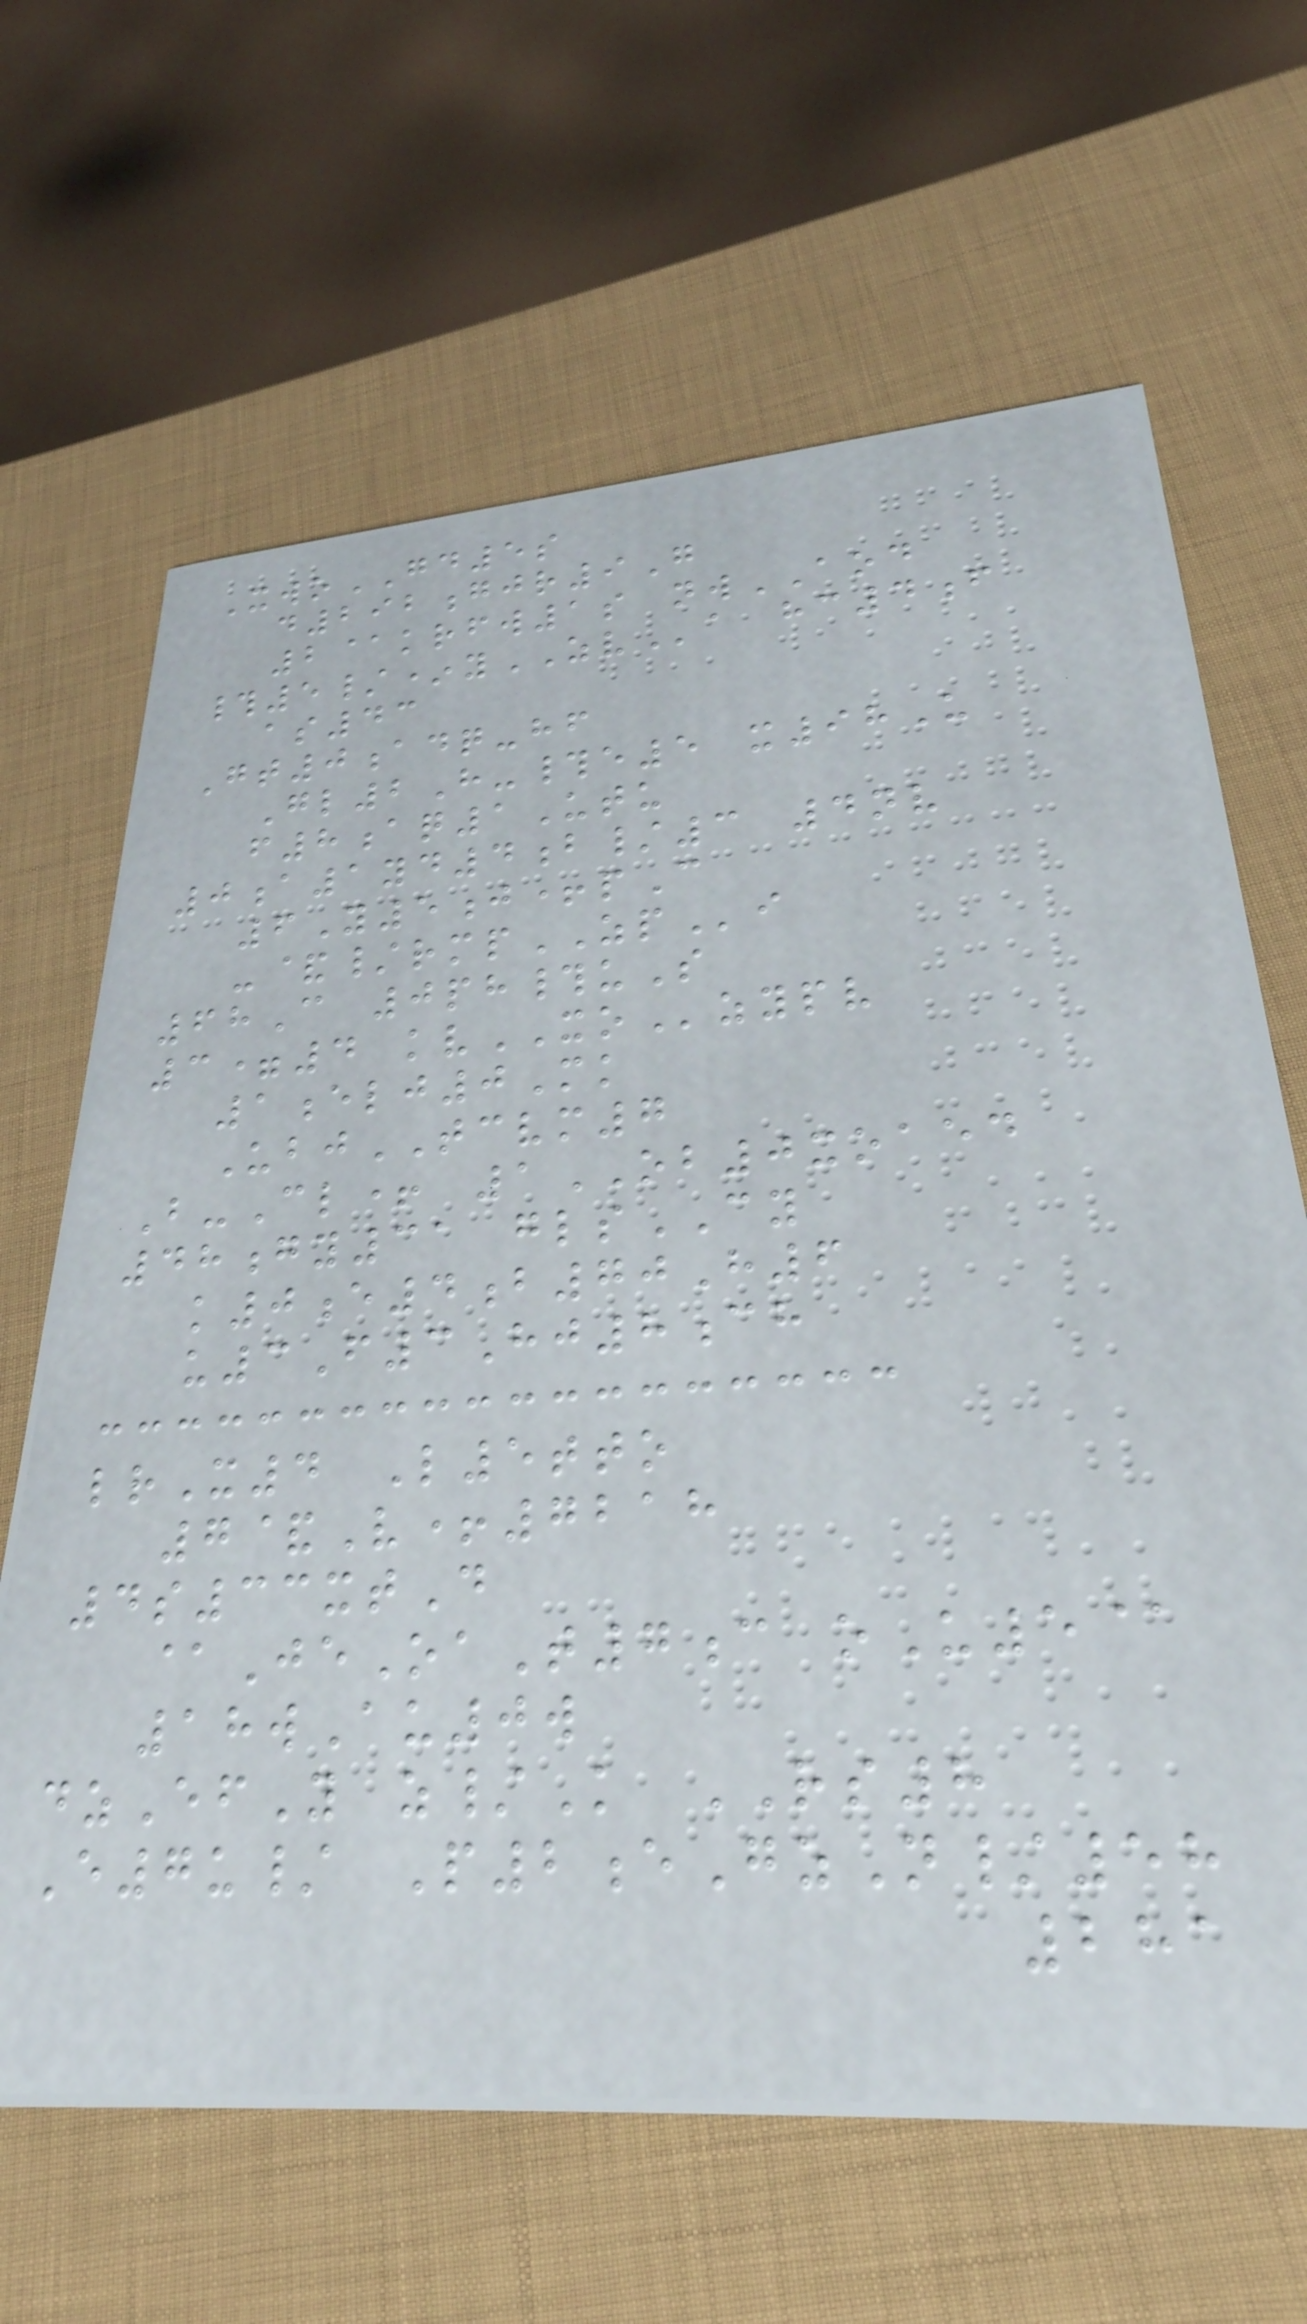XwoGD5s
d292gjr9G
2@krfw1s nwAOD
#5/*yZVa hc4f
as43
Gt0adq-hf
Gl2H-#e5 x98U
f8aq1Utu
0a1yd4b/3 4nv
6Y5j+pC
-&/rmpZPi
68C 0ph#uS
3=4 kvXOzypv
1elj0Mk
UbjTCVM7
B-Cl+ 1OB0xoaed
48gy31 glsCY
k0e4b70H6
u3F3Hj8ch
lrX4 L5tto
7&V+7218
4s33xtD
@JeOaT7c oU5@
18wAu0w
dzEfY z/K RS8
E7u/ P2eGzN/58
281
